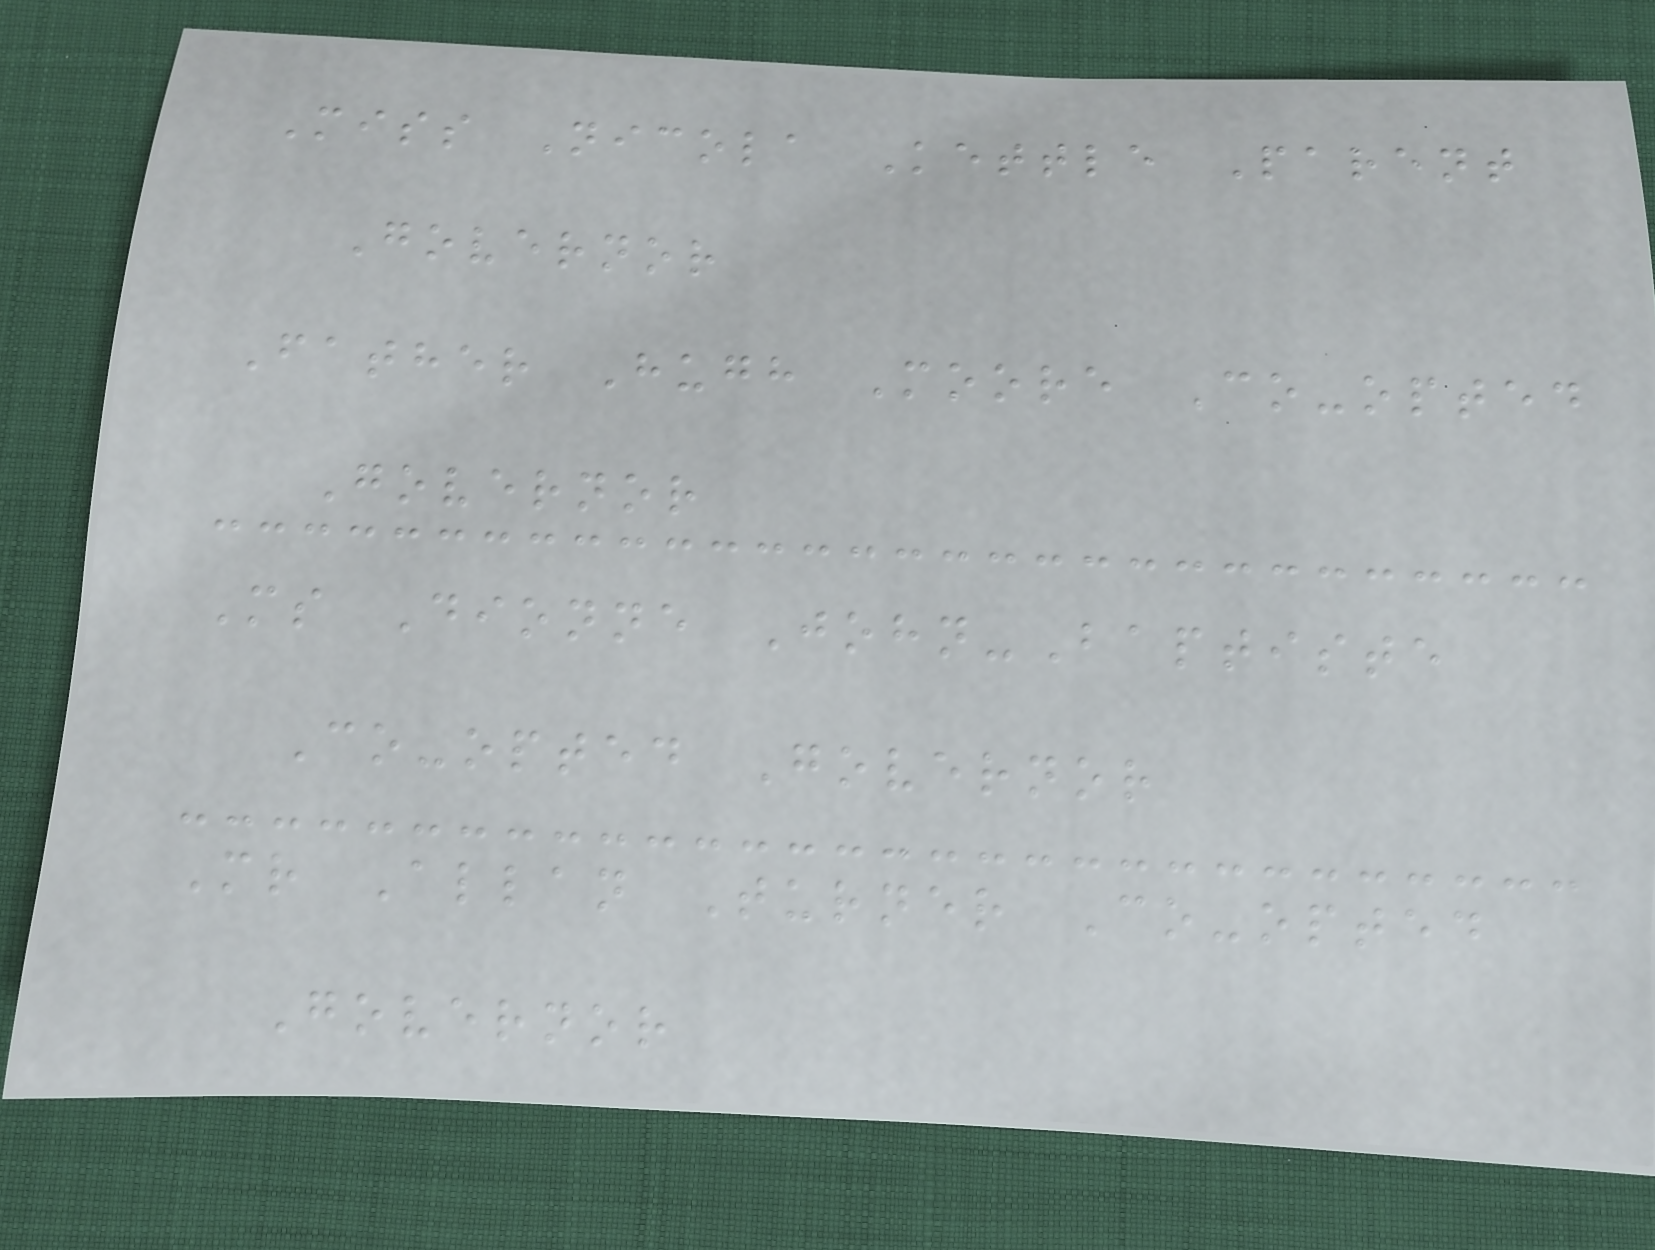Miss Nicola Kettle Parent
Governor
Father Hugh Moore Co-opted
Governor
Ms Dionne John-Baptiste
Co-opted Governor
Mr Allan Turner Co-opted
Governor
